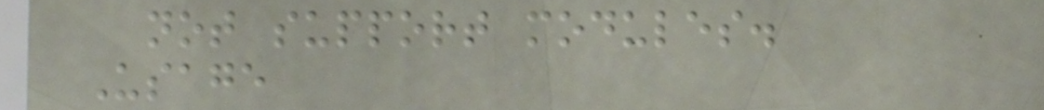not support modules.
Usage
